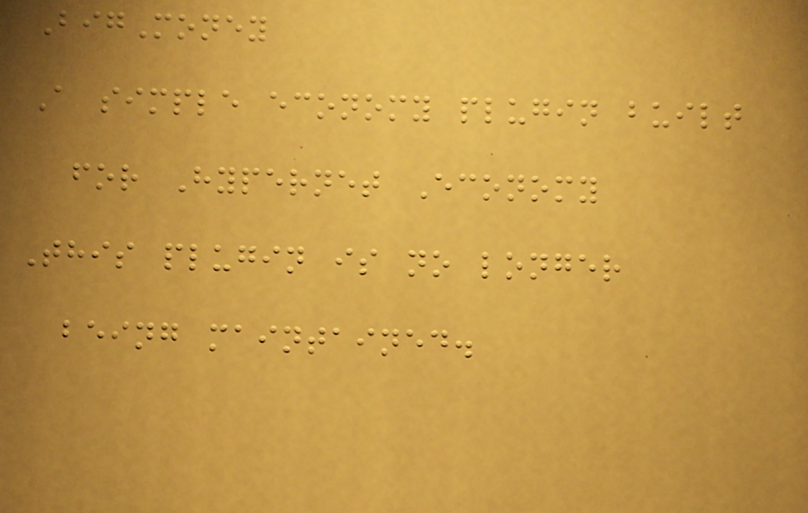BigMoney
A simple economy plugin built
for Hypernet Economy
This plugin is no longer
being maintained.
